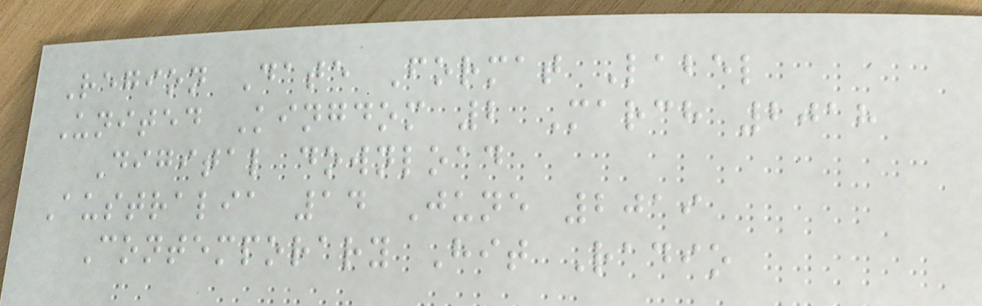Region Date Format Label
United Kingdom 2 March 2018
Digital download
Australia 14 June 2019
Contemporary Hit Radio
